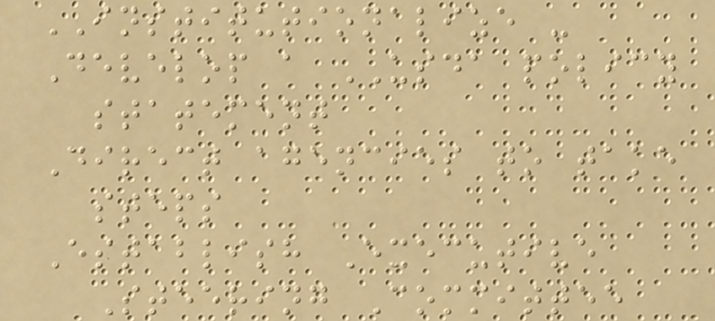INSTITUTIONALIZE -
Develop a USDA policy
statement
Direct agencies to take
steps
Establish Executive
Steering Committee
